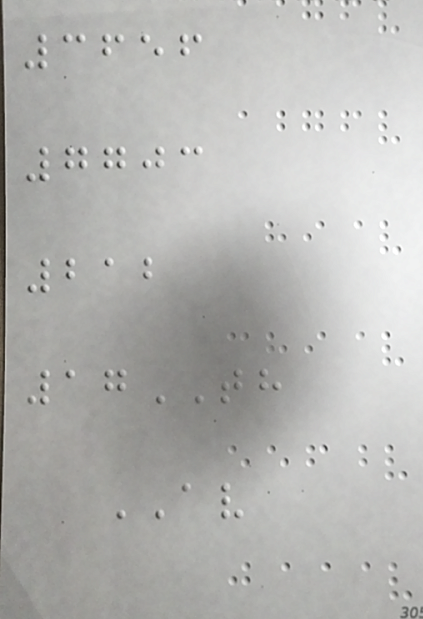3656
7703
212
17TH
AV
